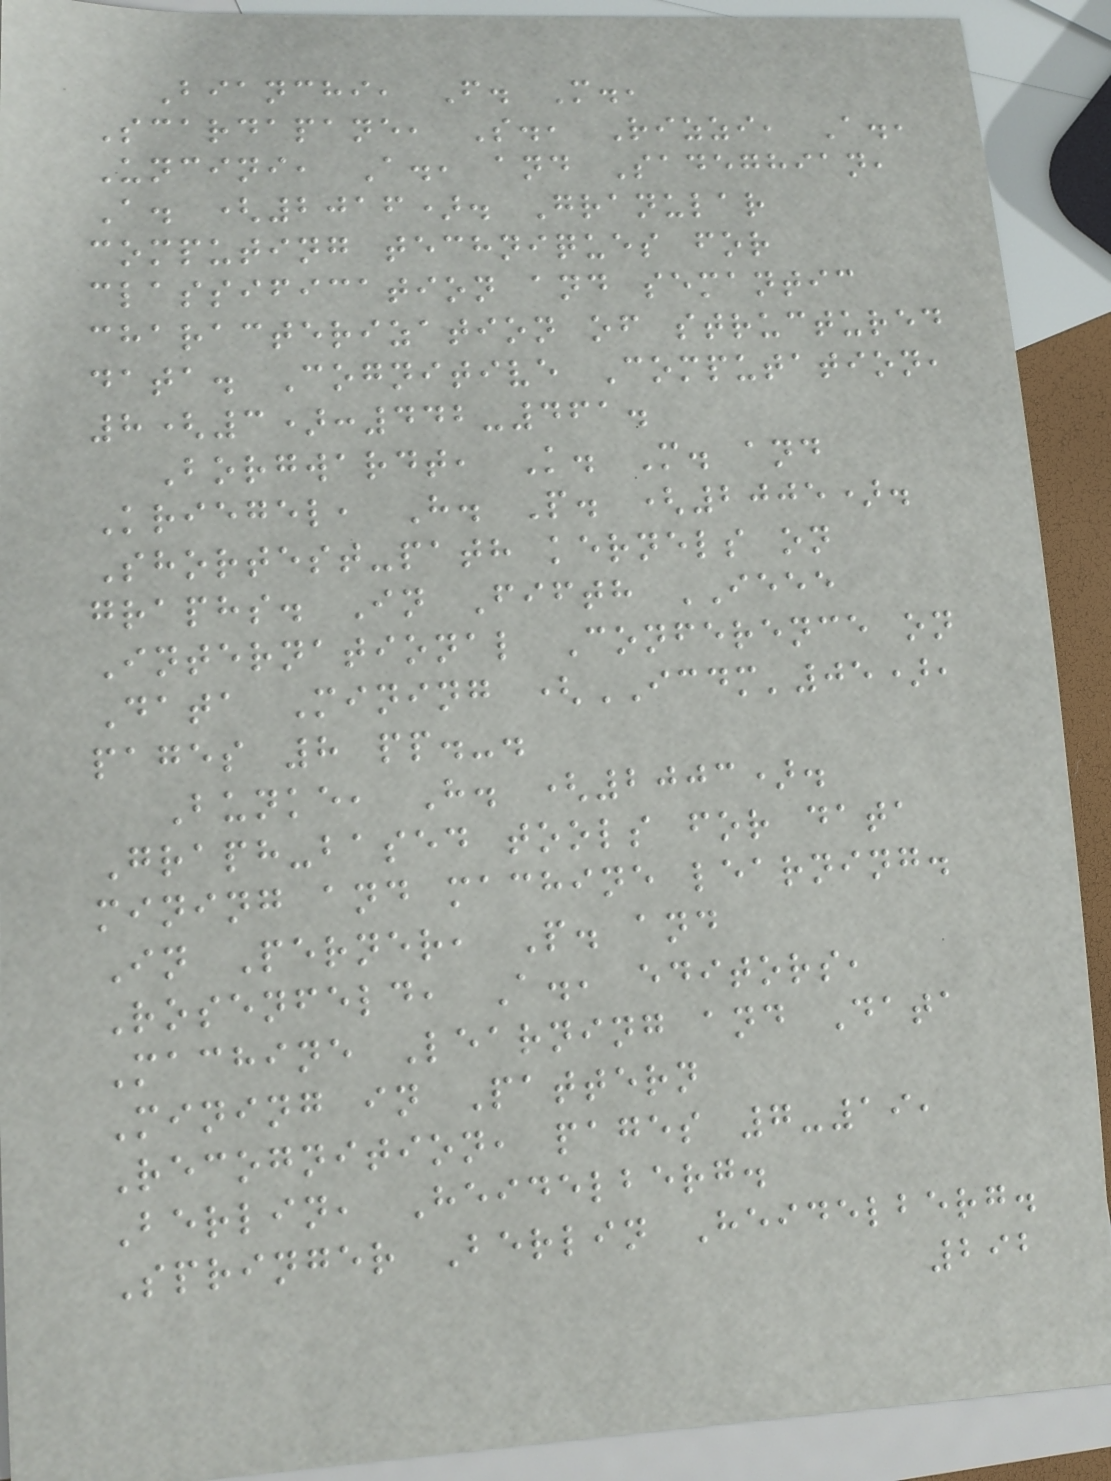Bianchi, F. M.,
Scardapane, S., Rizzi, A.,
Uncini, A., and Sadeghian,
A. (2016). Granular
computing techniques for
classification and semantic
characterization of structured
data. Cognitive Computation,
8(3):442-461.
Borgwardt, K. M. and
Kriegel, H. P. (2005).
Shortest-path kernels on
graphs. In Fifth IEEE
International Conference on
Data Mining (ICDM'05),
pages 8 pp.-.
Bunke, H. (2003).
Graph-based tools for data
mining and machine learning.
In Perner, P. and
Rosenfeld, A., editors,
Machine Learning and Data
Mining in Pattern
Recognition, pages 7-19,
Berlin, Heidelberg.
Springer Berlin Heidelberg.
292
